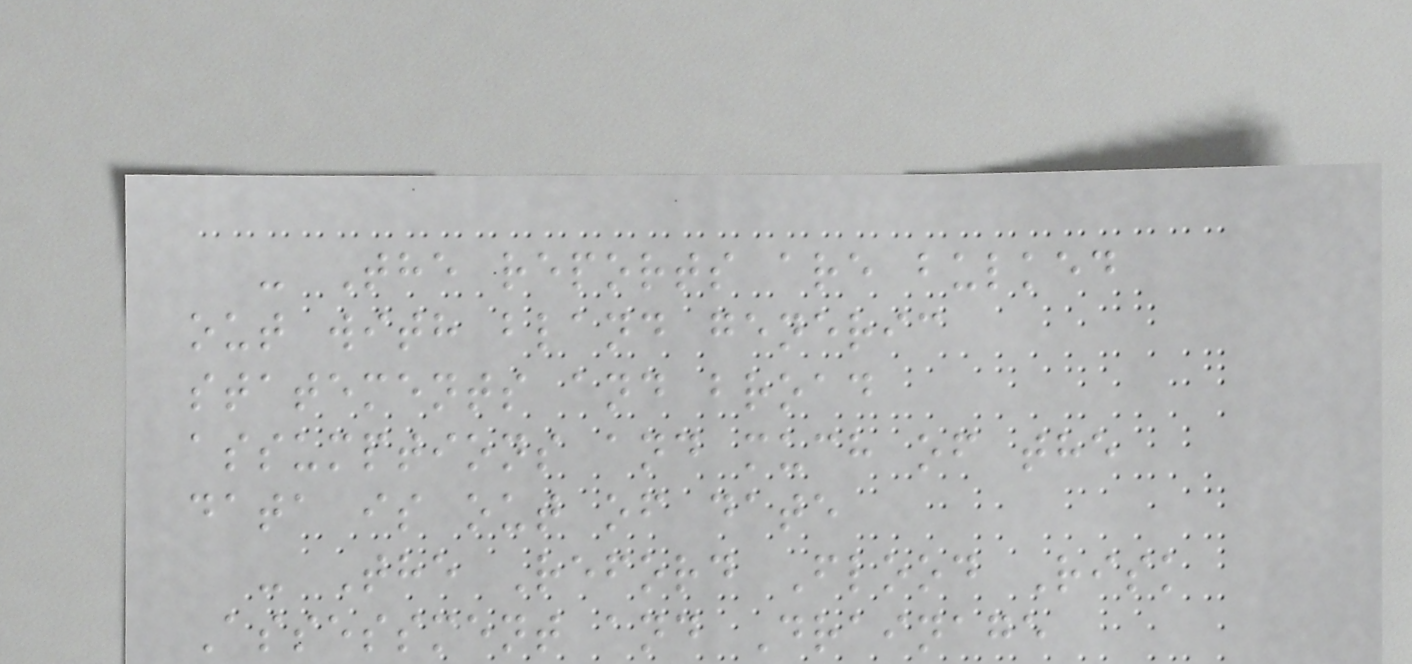- The reports are bulked
out with bland generic
statements and broad
assumptions and much of the
data is out of date
- The Reford Flood Risk
Assessment and Drainage
